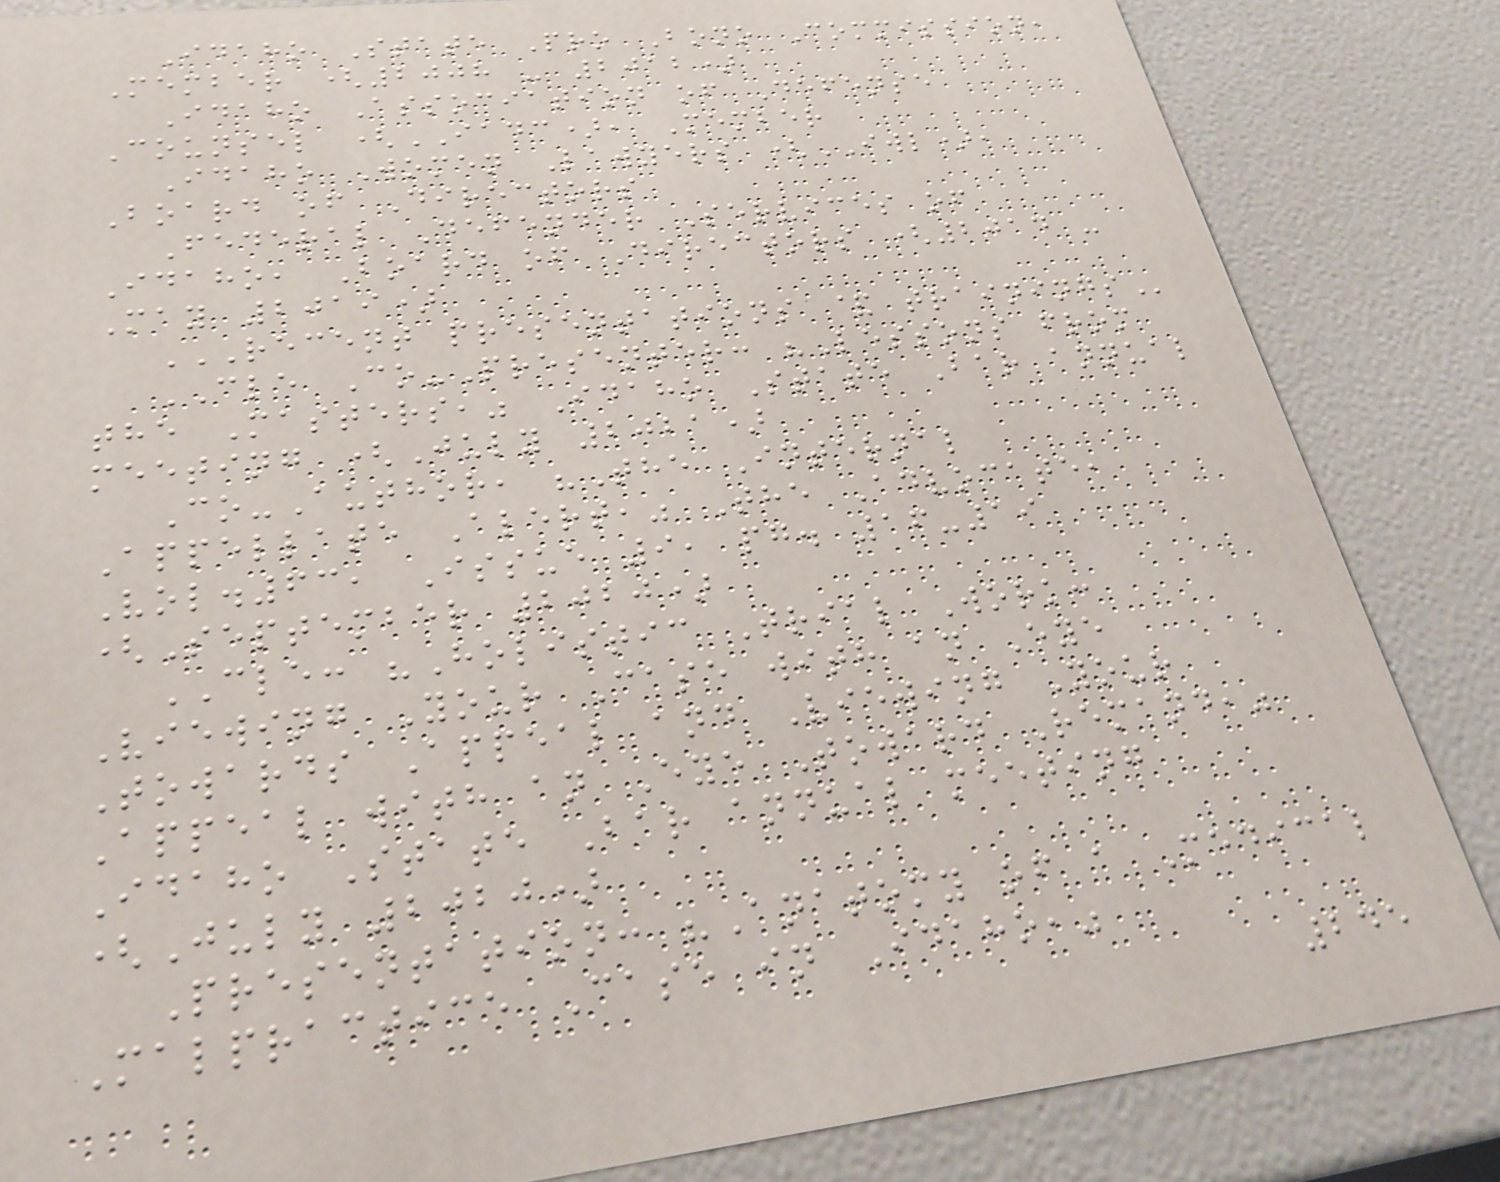Idaho State Pro Bono Commission,
Member (2008 - 2012)
Idaho Association of Defense
Counsel (IADC), Member
Idaho Women Lawyers (IWL),
Board of Directors
Federal Defender Services of
Idaho, Board of Directors (2014 -
May 2019)
RECENT PRESENTATIONS & TRAININGS
CLE Co-Presenter: "Lessons from
the Masters," Idaho State Bar annual
meeting (July 2021)
Co-Author, "The Internal
Appellate Alert," The Advocate,
Vol.63, Issue 9, pg. 16-19
(September 2020)
CLE: "Holistic Trial Work:
Viewing Your Case with an Eye
Towards Appeal and Viewing Your
Appeal with an Eye Toward Remand,"
Idaho State Bar annual meeting
(July 2020)
Presentation: "Anatomy of a Medical
Malpractice Case in Idaho,"
245
